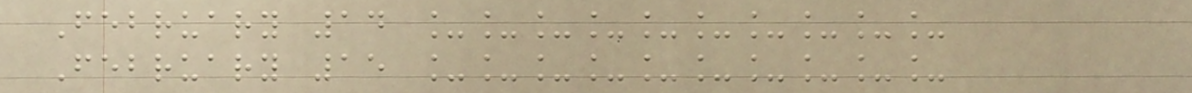February 14 __________
February 15 __________
